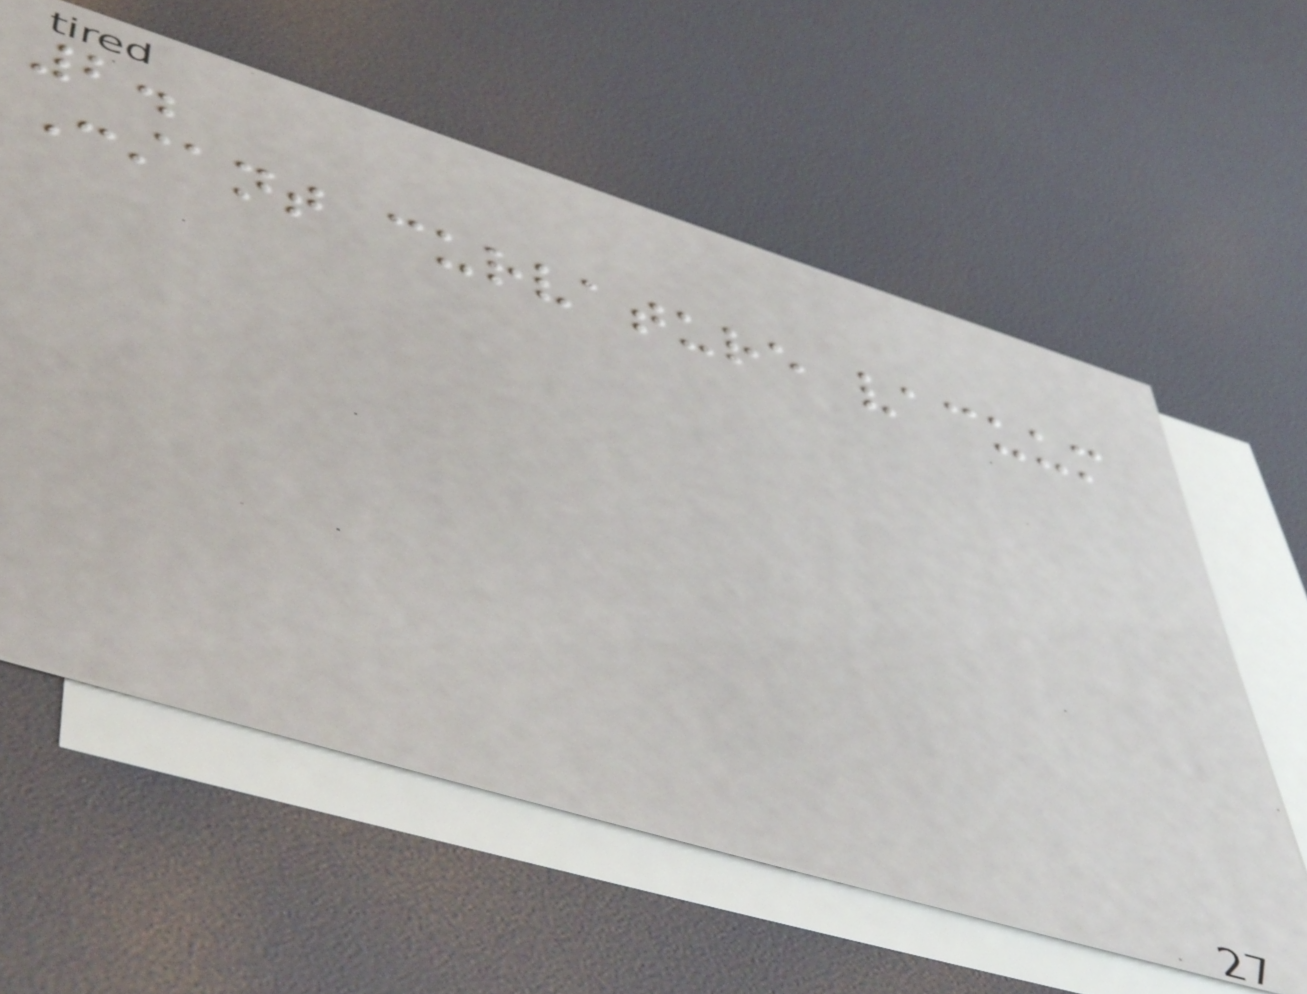2.
Constant curvature vacuum
